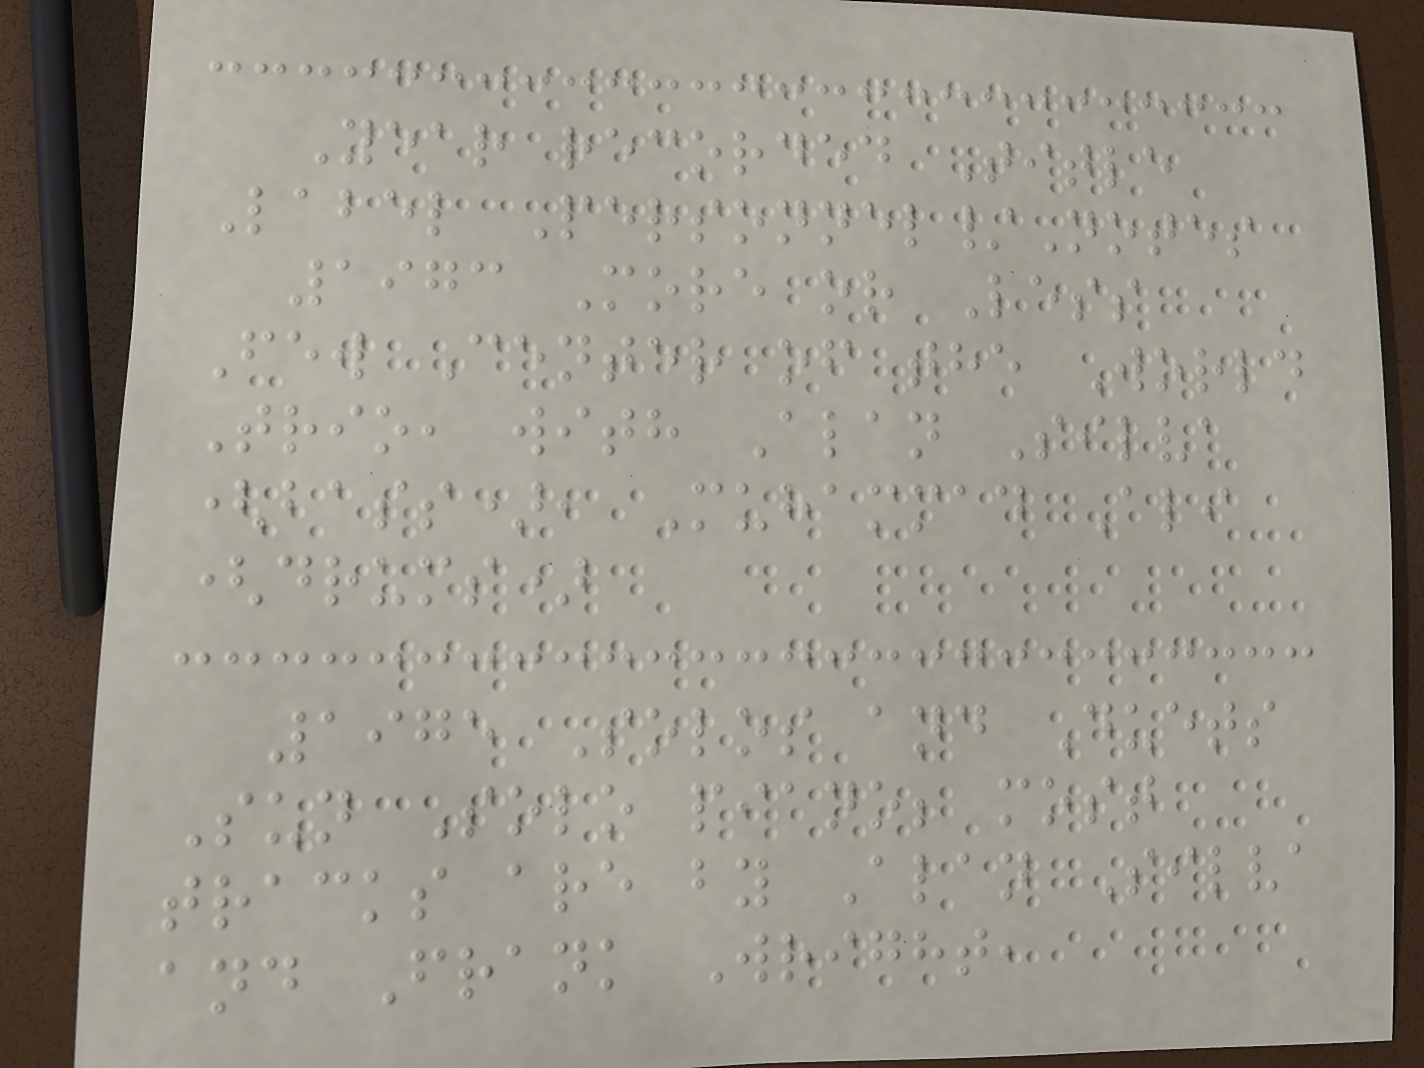Year recorded Title
Label Personnel/Notes
1973 More or Less
Few Center of the World
Trio, with Alan Silva
(bass), Muhammad Ali
(drums)
1975 Solos and Duets
Sun Solo piano; most
tracks are by Alan Silva
and Frank Wright,
